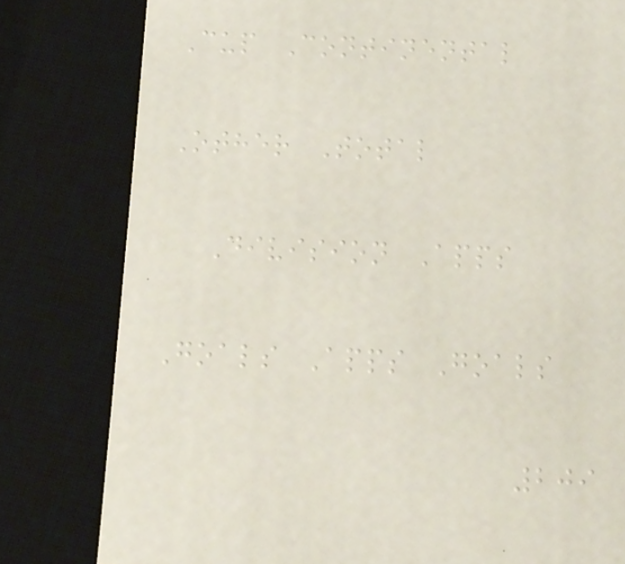Cup Continental
Other Total
Division Apps
Goals Apps Goals
209
